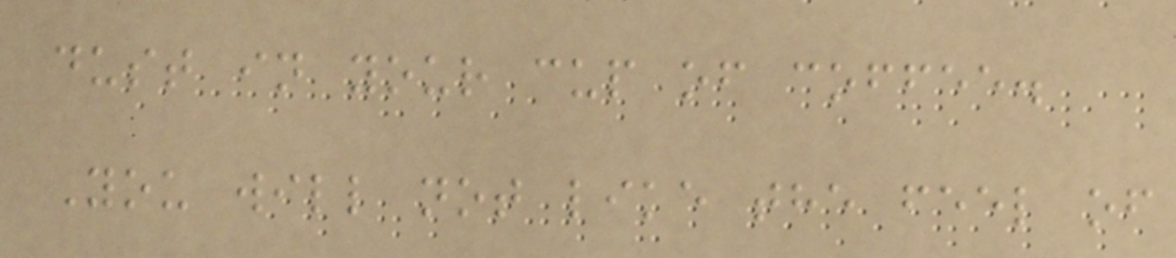dust in your cup of coffee.
You will not like the feel of
